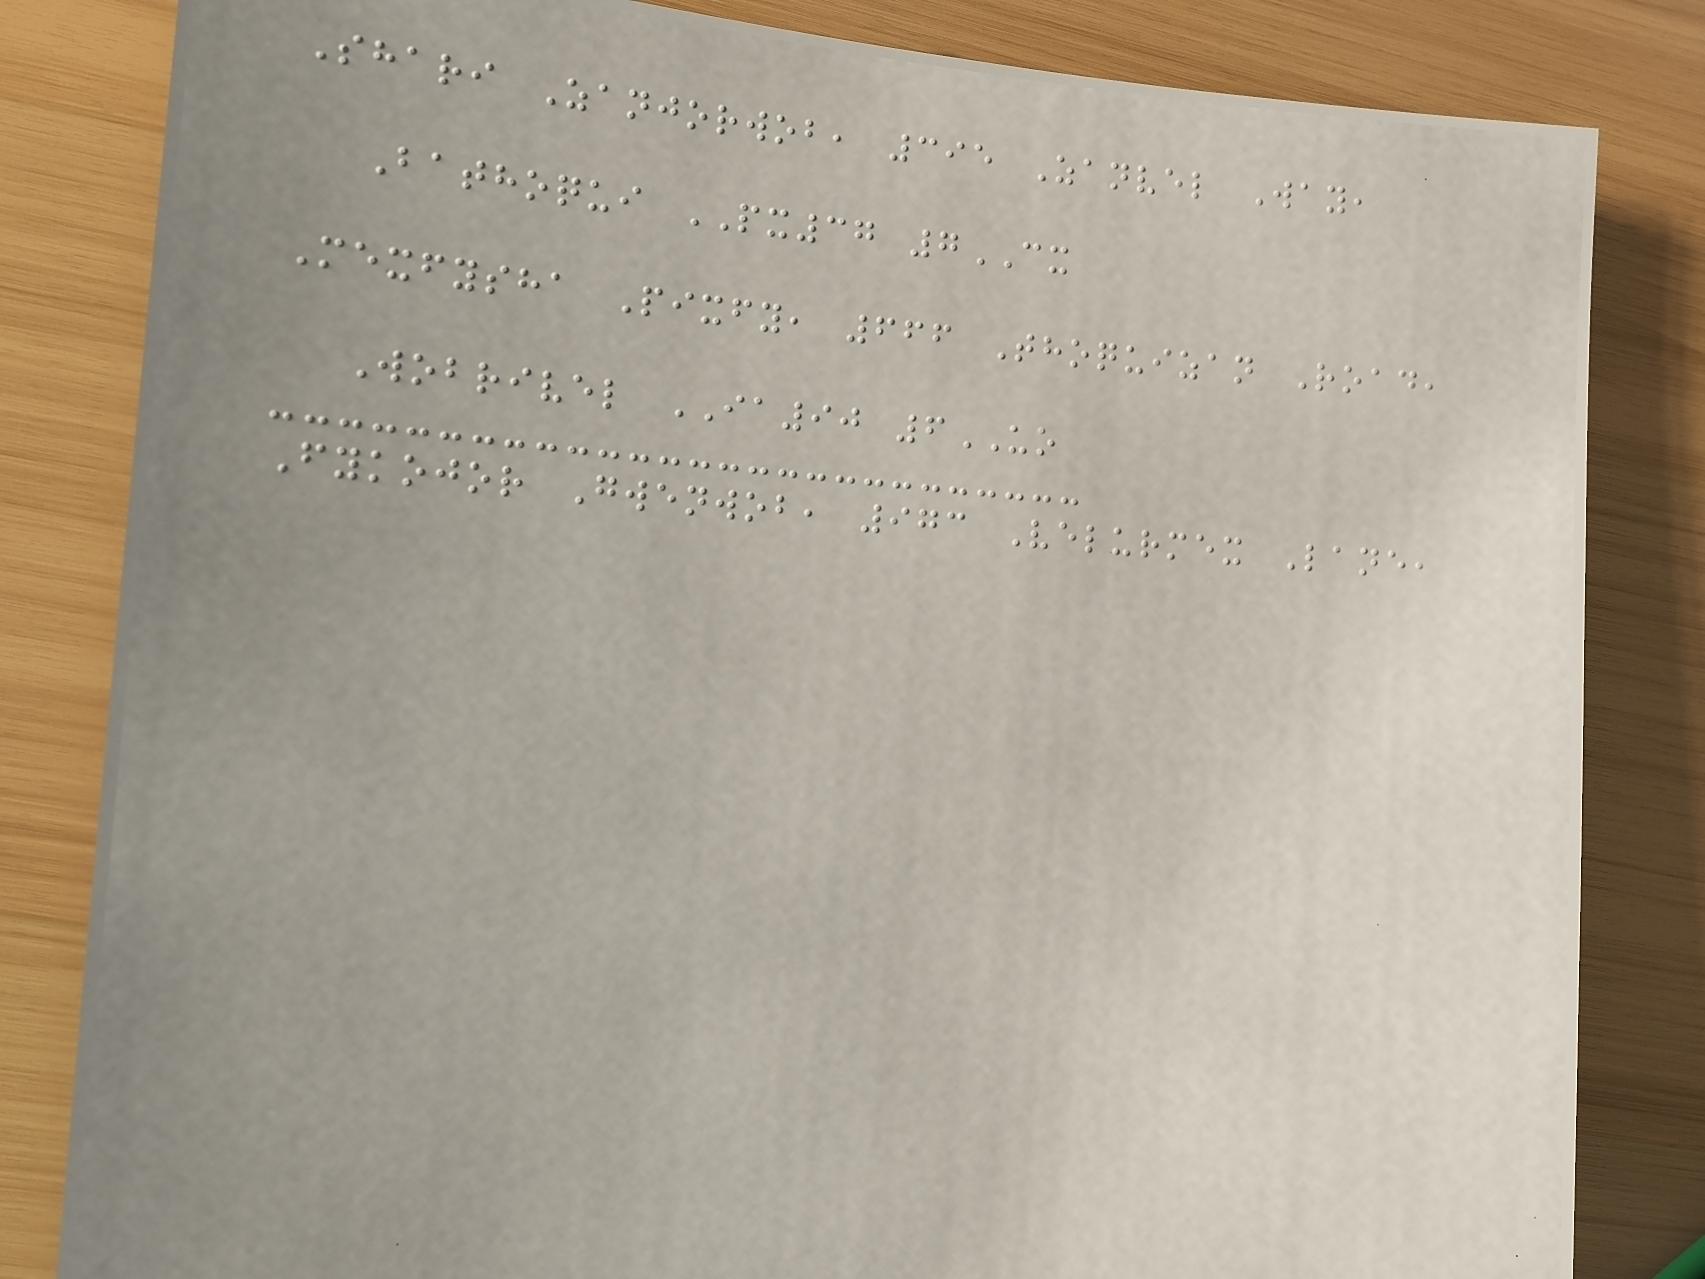Shari Zanjorwob, 395 Zanvel Way,
Bathoqui PX37 7CX
Mexfysha Pixfy, 666 Thoquizan Road,
Wobrivel IA90 6UO
Fykojor Gwenwob, 973 Velurmex Lane,
